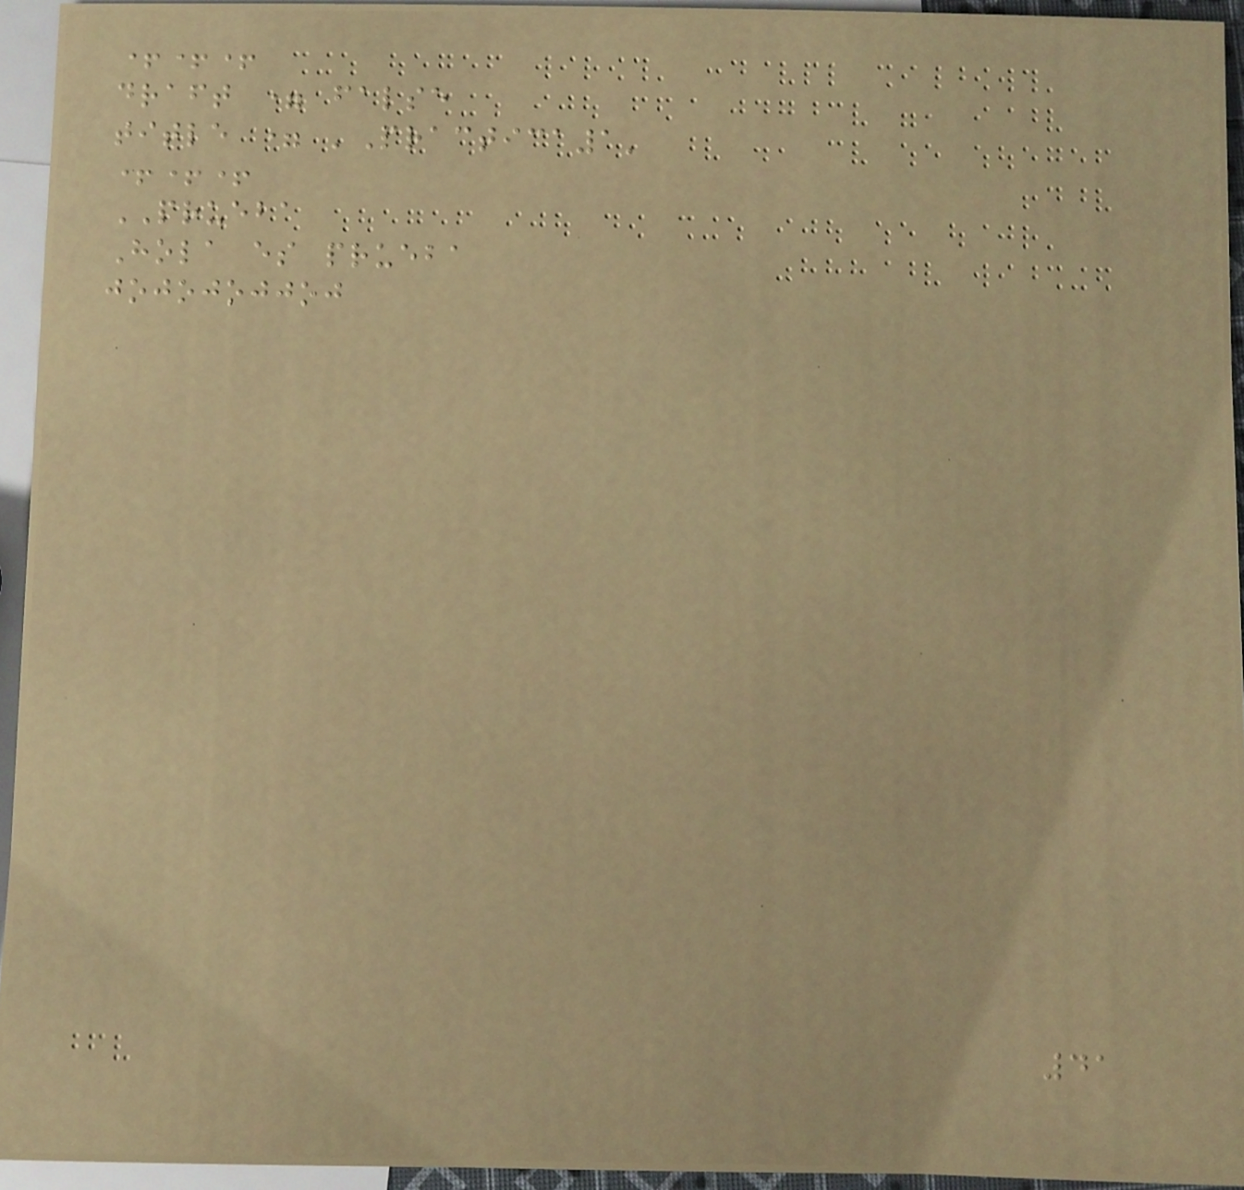+++
draft = false
title = 'Practica1'
+++
PRUEBA
Hola es prueba
jojojojjoj
41
